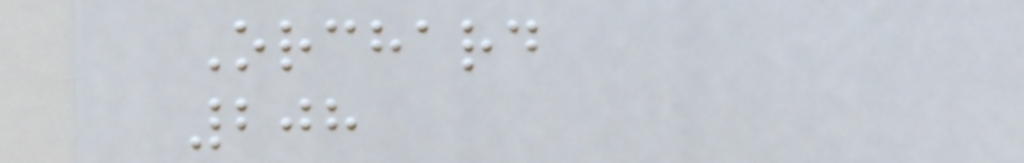Orchard
208
